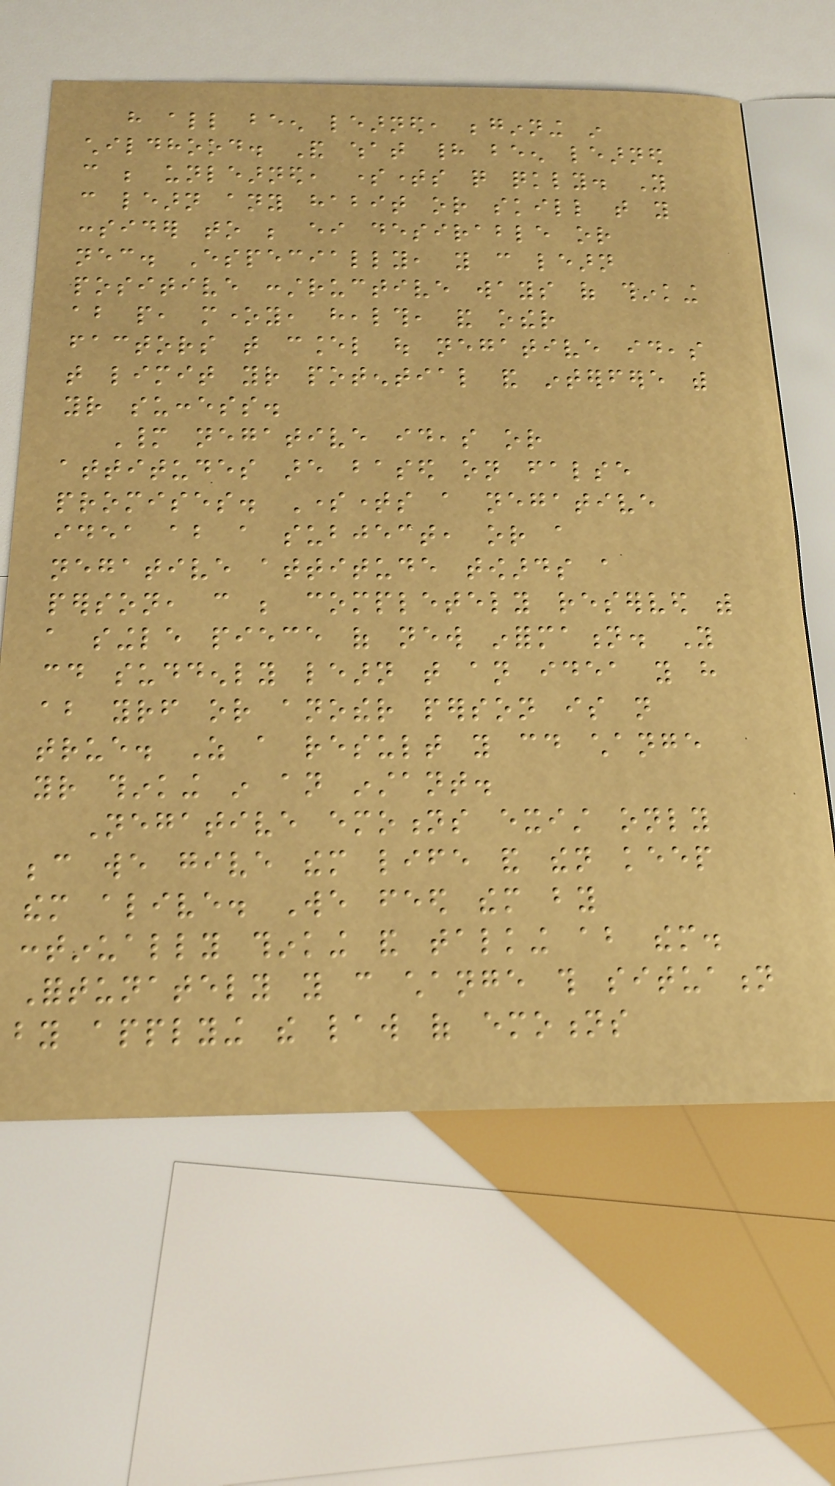have all been learned, beginning in
childhood. And what had been learned
can be unlearned, sometimes quite quickly. You
can learn any habit or skill that you
consider to be either desirable or
necessary. Especially, you can learn
positive constructive ways of thinking
about people, money, health, and other
factors that cancel out negative ideas
that limit your potential and interfere with
your success.
Many negative ideas or
attitudes are based on false
promises. Sometimes a negative
idea about a subject, or a
negative attitude towards a
person, can be completely reserved with
a single piece of new information. You
could suddenly learn that an idea you have
about yourself or another person is not
true. As a result you could change
your thinking in an instant.
Negative emotions exist only
because we give them life and then keep
them alive. We feed them by
continually thinking and talking about them.
Fortunately you can change this situation
by applying the law of emotions
